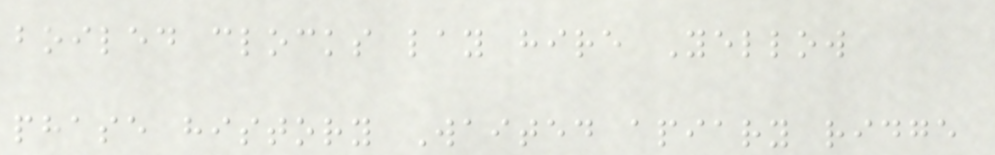boiled clocks lay hire Yellow
phase history Waited apiary ridge
